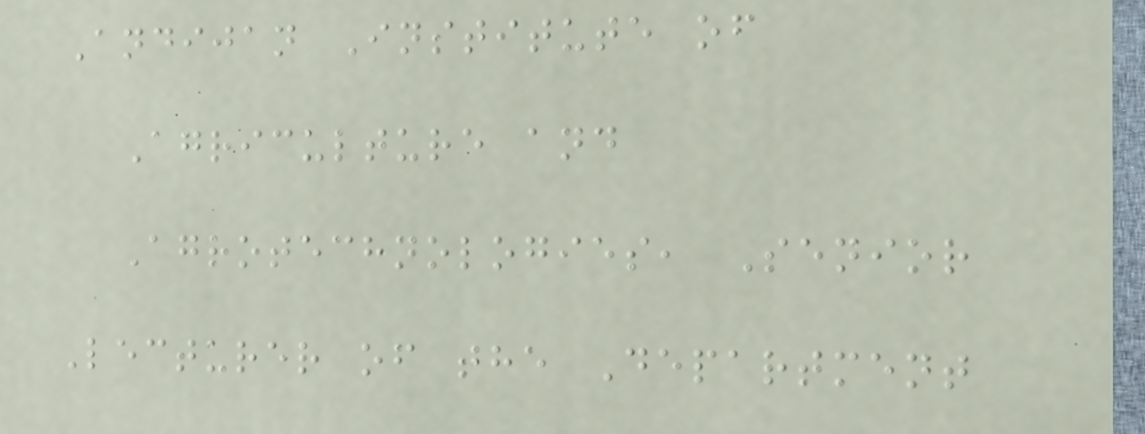Andijan Institute of
Agriculture and
Agrotechnologies, Senior
Lecturer of the Department
